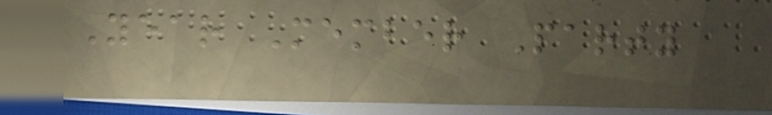Year Member Party
